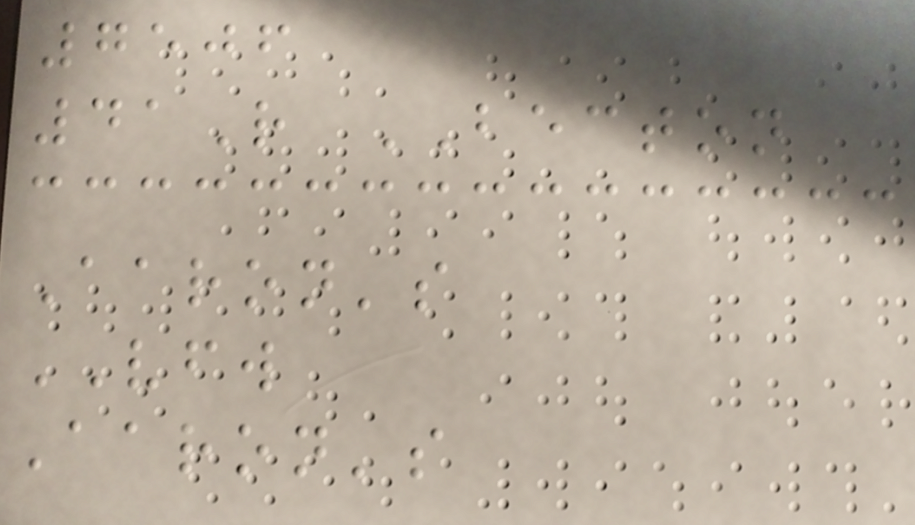7506
41R BECTON
Aaron's
VFW
Aaron's
